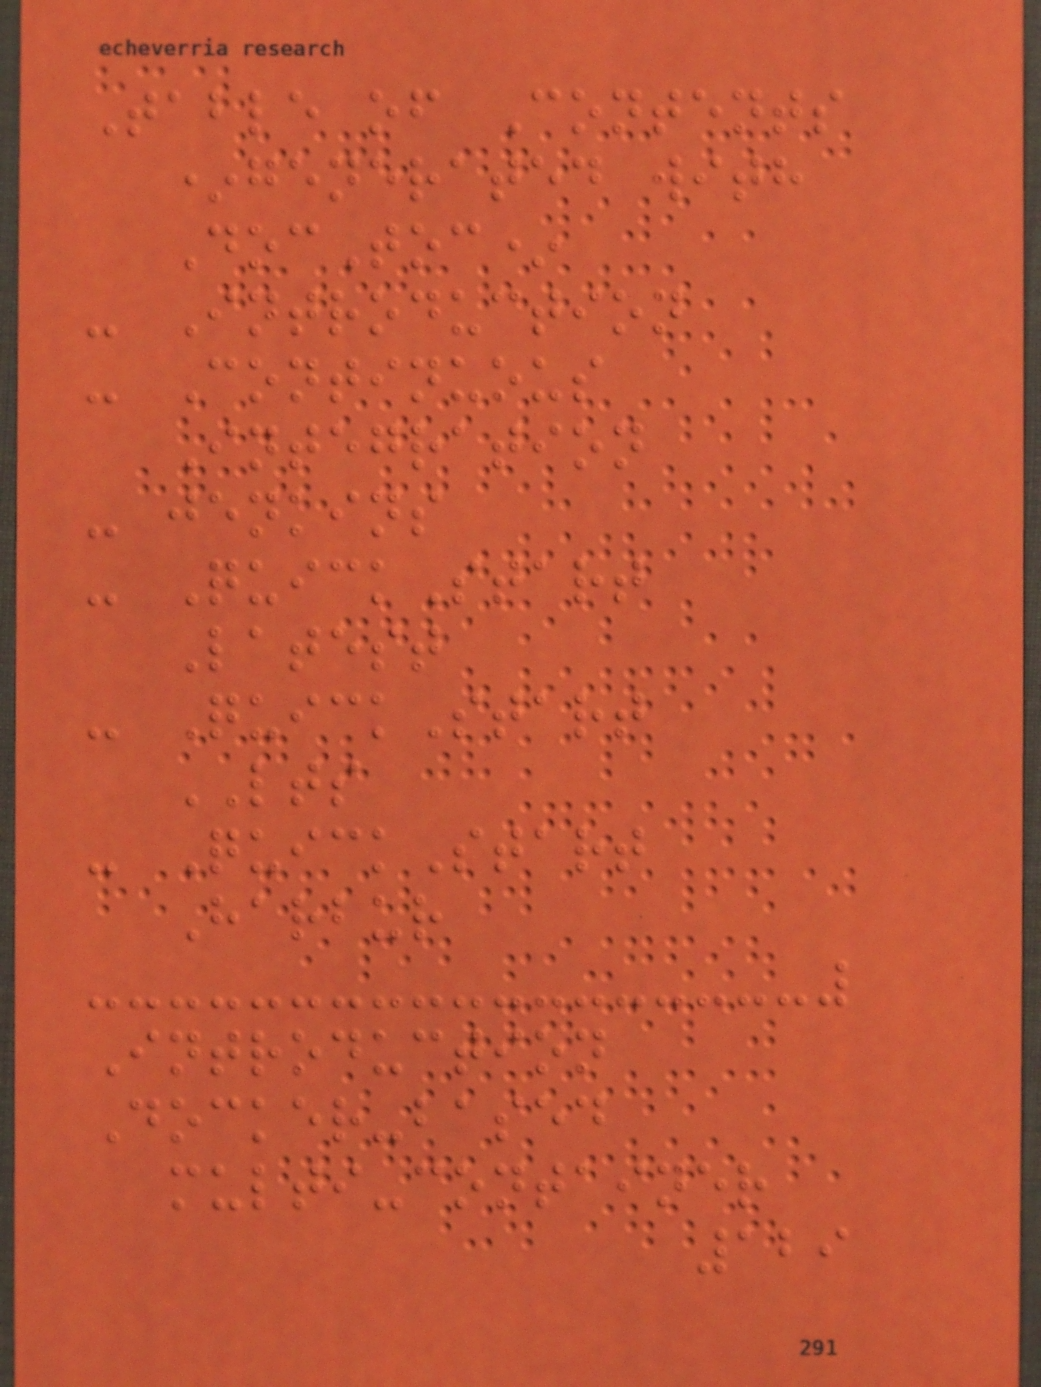Table of Contents
*generated with
DocToc*
- Introduction
- Continuous
Integration
- jenkins
- QuickStart
Latest
- QuickStart
LTS
- QuickStart
Harbur
Introduction
Docker-based
multi-container
129
